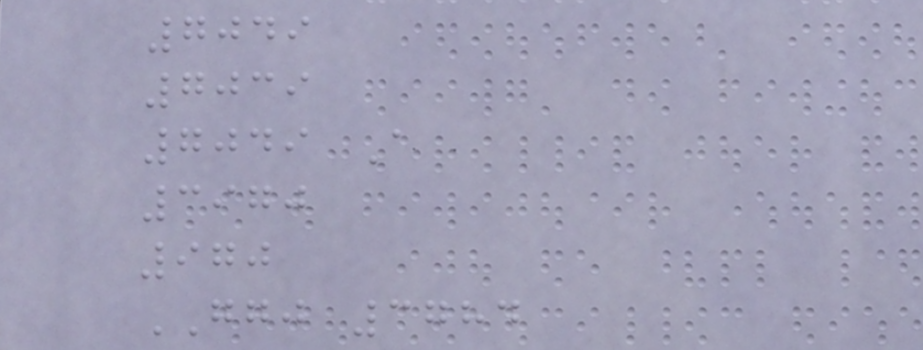7049
7039
7049 A
3970
970
GGJ 3784
